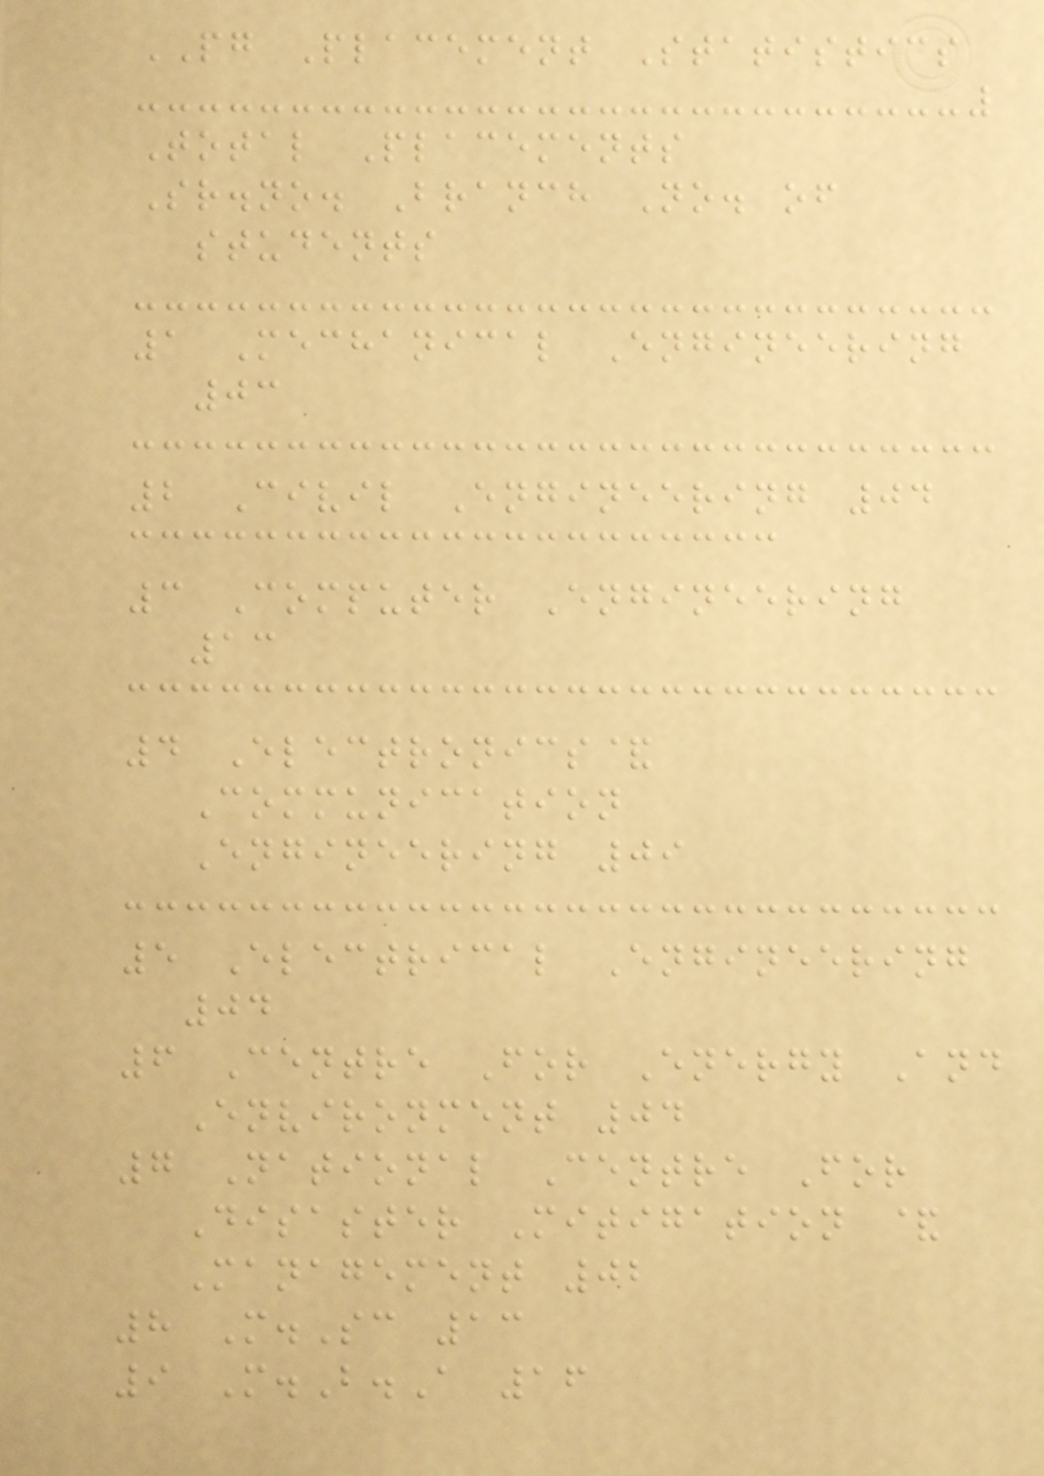PG Placement Statistics
Total Placements
Sr.no. Branch No. of
students
1 Mechanical Engineering
03
2 Civil Engineering 04
3 Computer Engineering
13
4 Electronics&
Communication
Engineering 09
5 Electrical Engineering
04
6 Centre For Energy And
Environment 04
7 National Centre For
Disaster Mitigation &
Management 02
8 M.Sc 13
9 M.B.A 16
